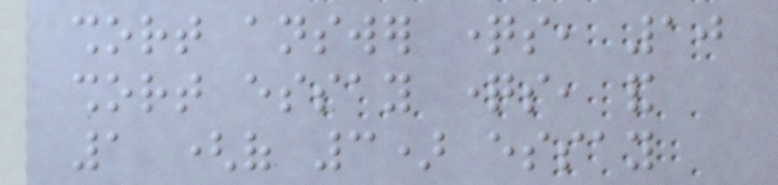short answer questions, 10
short essay questions, and
1 (of 3) essay
